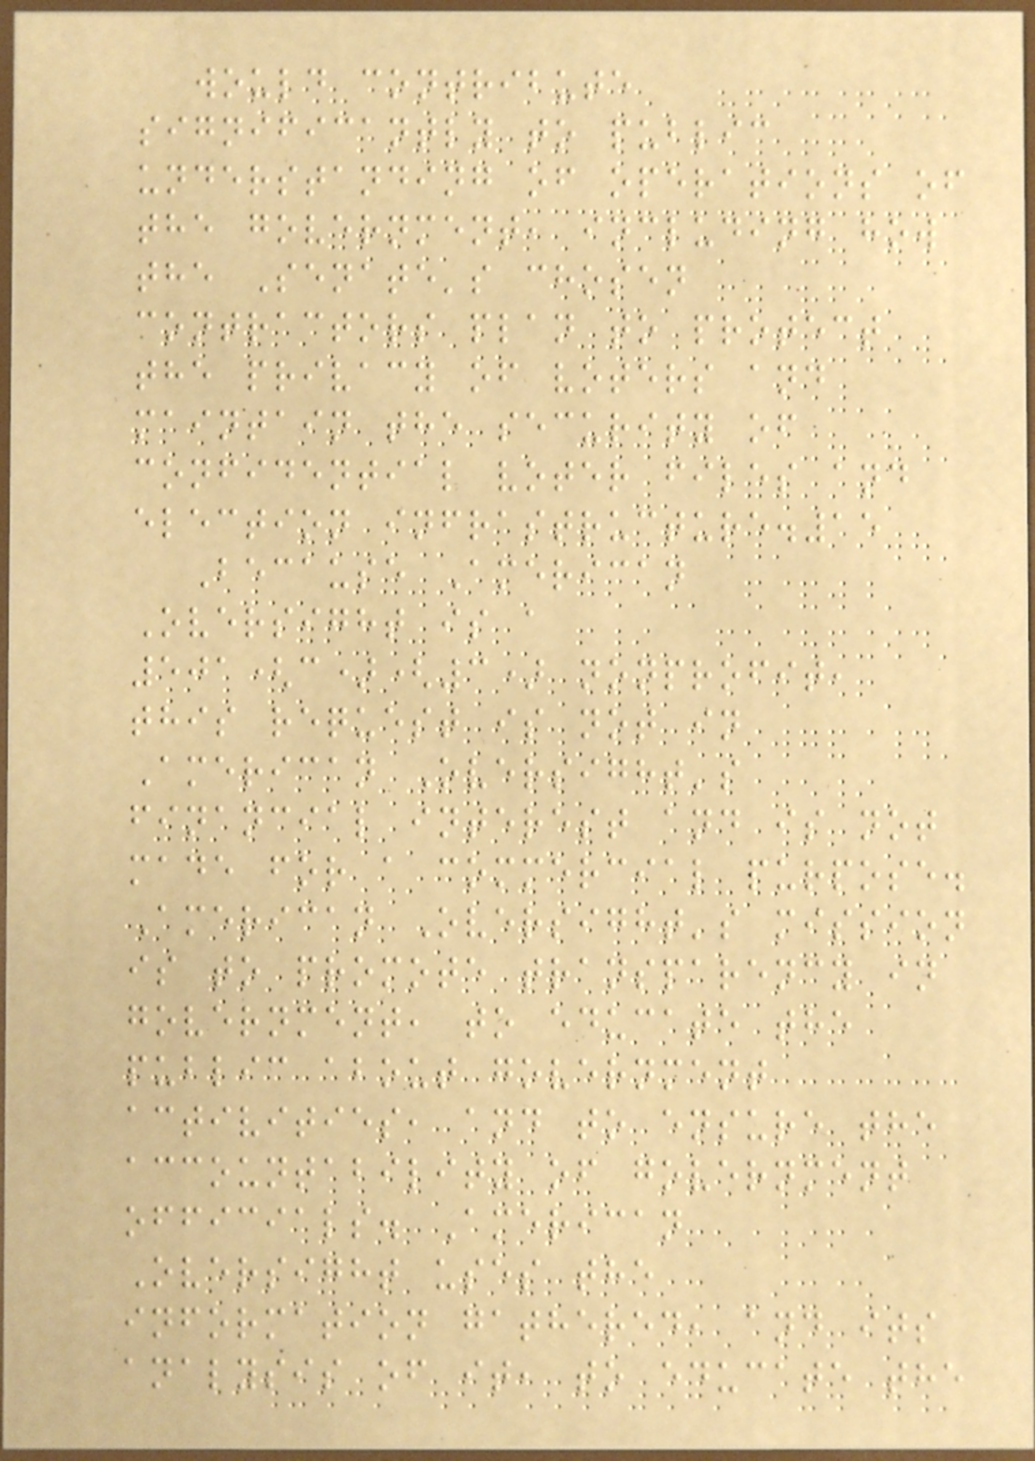would contribute
significantly to public
understanding of operations of
the government, including how
the Senate's chosen
contractors plan to protect
the privacy of voters and
maintain the security of
confidential voter files and
election infrastructure.15
Because American
Oversight is a
501(c)(3) nonprofit,
this request is not in
American Oversight's
financial interest and is not
made for a commercial purpose.
American Oversight's mission
is to promote transparency in
government, to educate the
public about government
activities, and to ensure the
accountability of government
officials. American
Oversight uses the
information gathered, and its
analysis of it, to educate the
